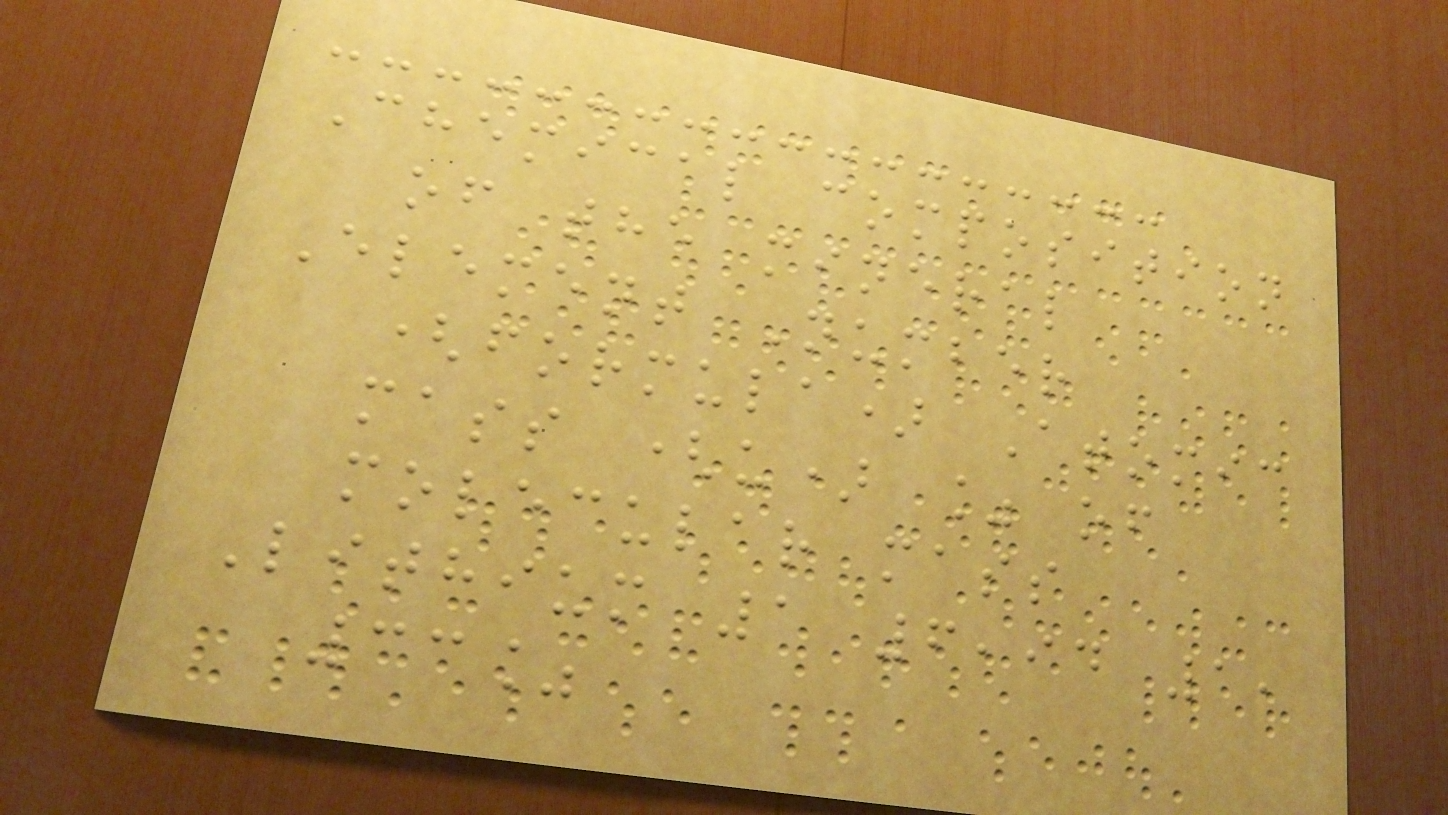Chemical composition
of the mineral
Element Number
(formula) Atomic
mass (u) % of
molecular mass
Lithium 1 6,94 1,
33%
